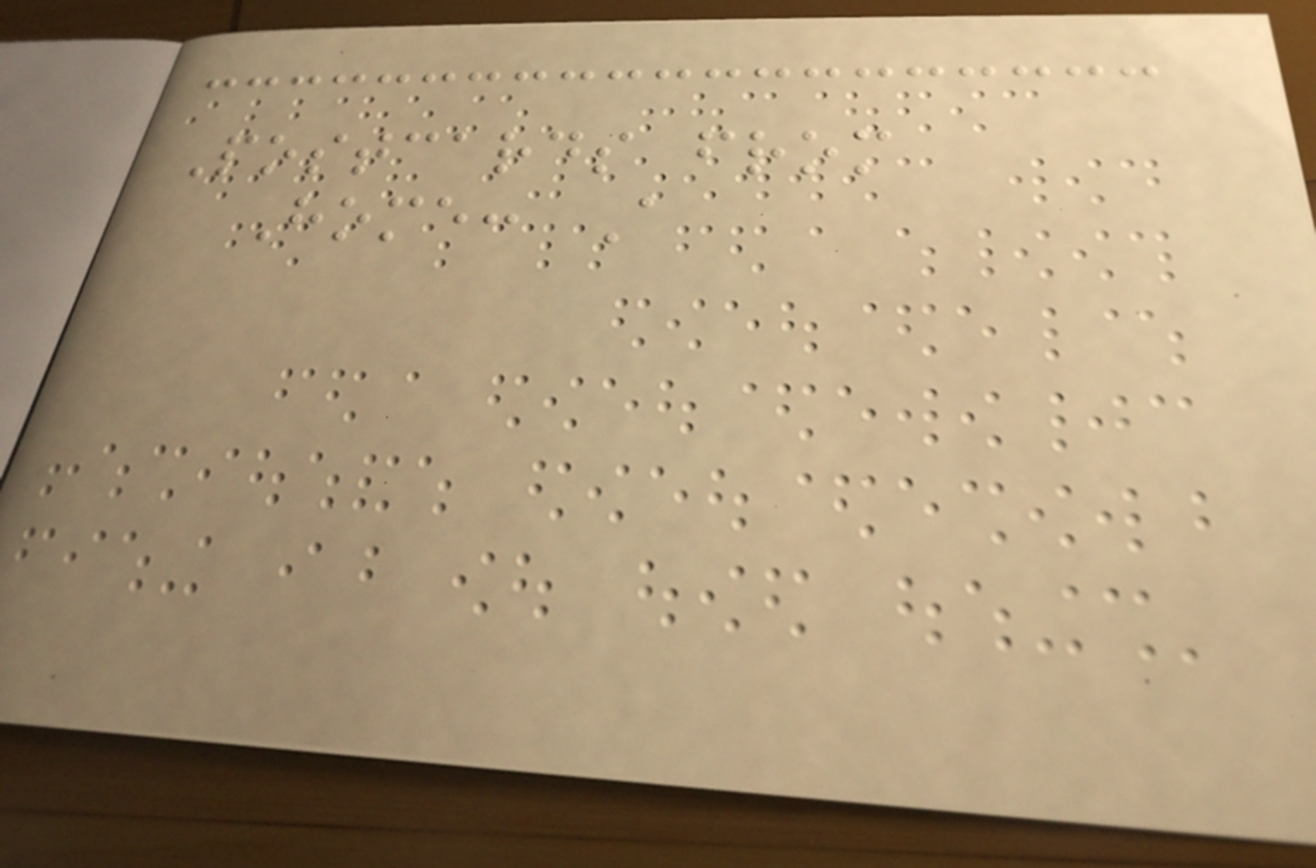Postcards from
Home: A
